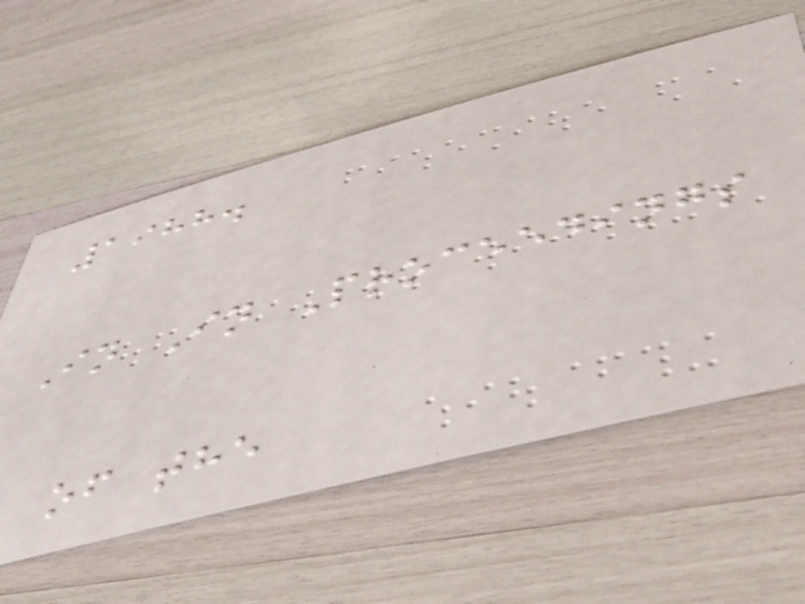1988.
In In Proceedings
of the
